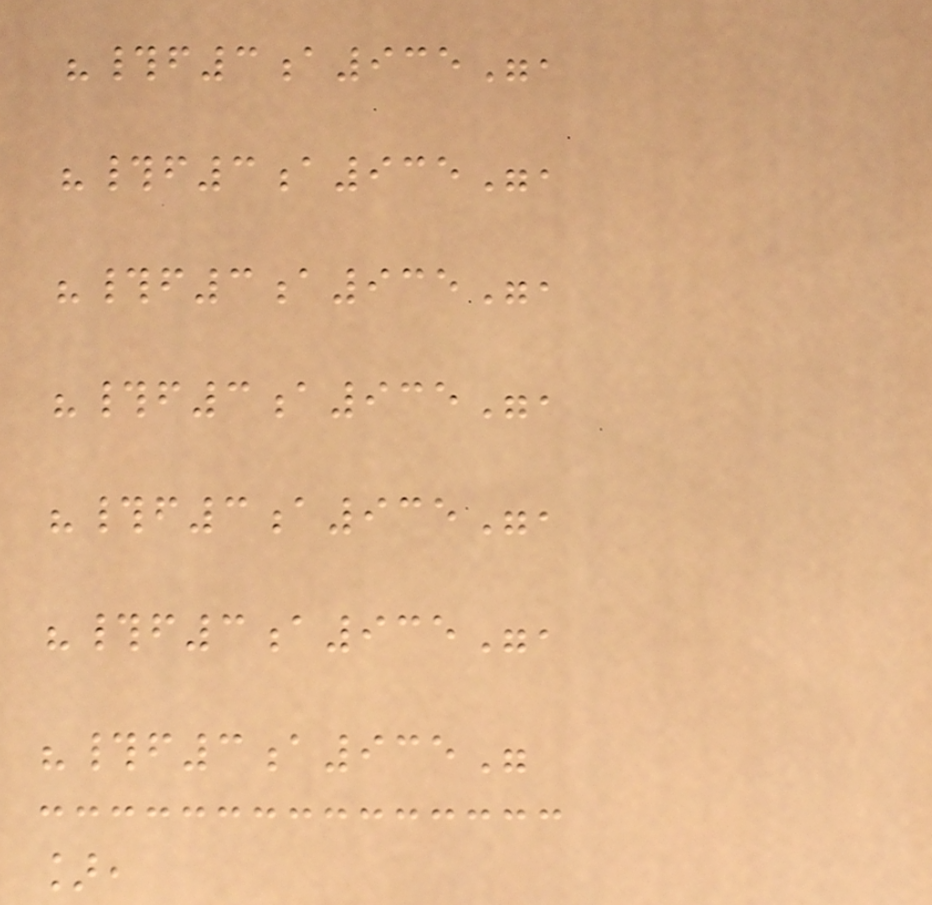"#f3a935",
"#f3a935",
"#f3a935",
"#f3a935",
"#f3a935",
"#f3a935",
"#f3a935"
],
